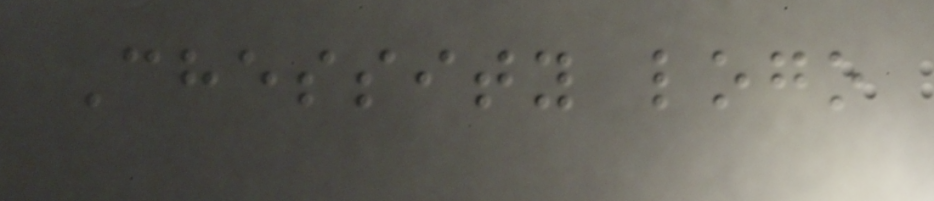Chessity logo
